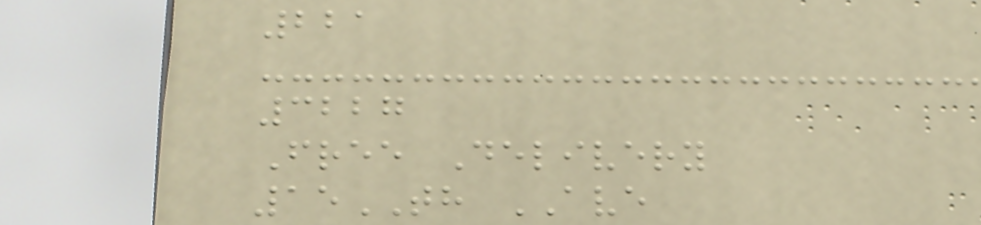221
3227
Free Delivery
15TH AVE
